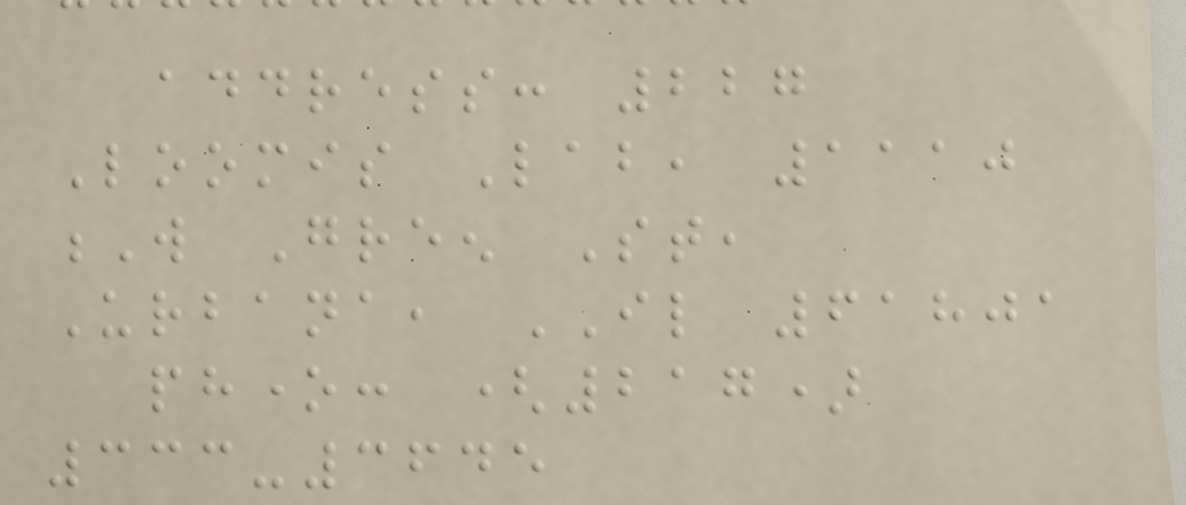address: 227
Loomis Lab, 1110
W Green St,
Urbana, IL 61801
phone: (217)
333-3645
